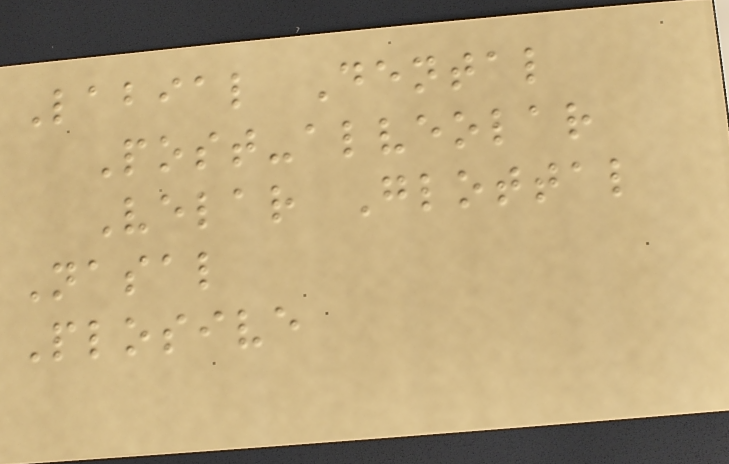Labial Dental
Post-alveolar
Velar Glottal
Nasal
Plosive
